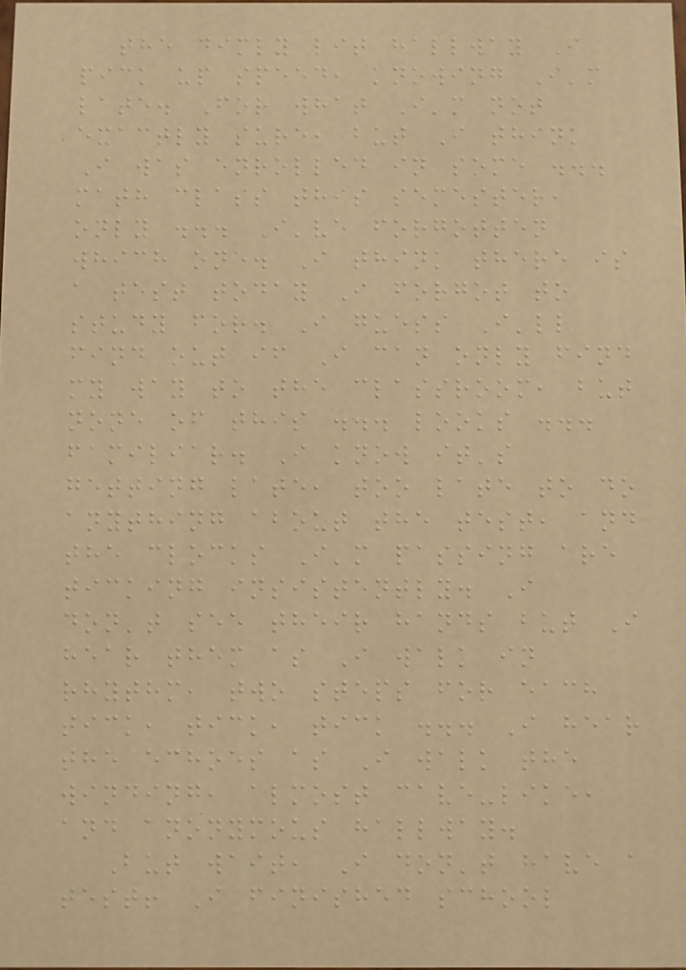the dimly lit hallway I
pick up speed, knowing I'm
late. For what I'm not
exactly sure, but I think
I was enrolled in some ...
math class this semester,
only ... I've forgotten
which one. I think there is
a test today I forgot to
study for. I guess I'll
find out if I can only find
my way to the classroom, but
none of this ... looks ...
familiar. I know it's
getting late, too late to do
anything about the test, and
the clocks I'm passing are
ticking insistently. I
don't see their hands but I
hear them as I walk in
rhythm, two steps for each
tick, tick, tick ... I hear
the echoes as I walk the
winding, almost cave-like,
and anonymous hallway.
But wait, I don't have a
test! I finished school
